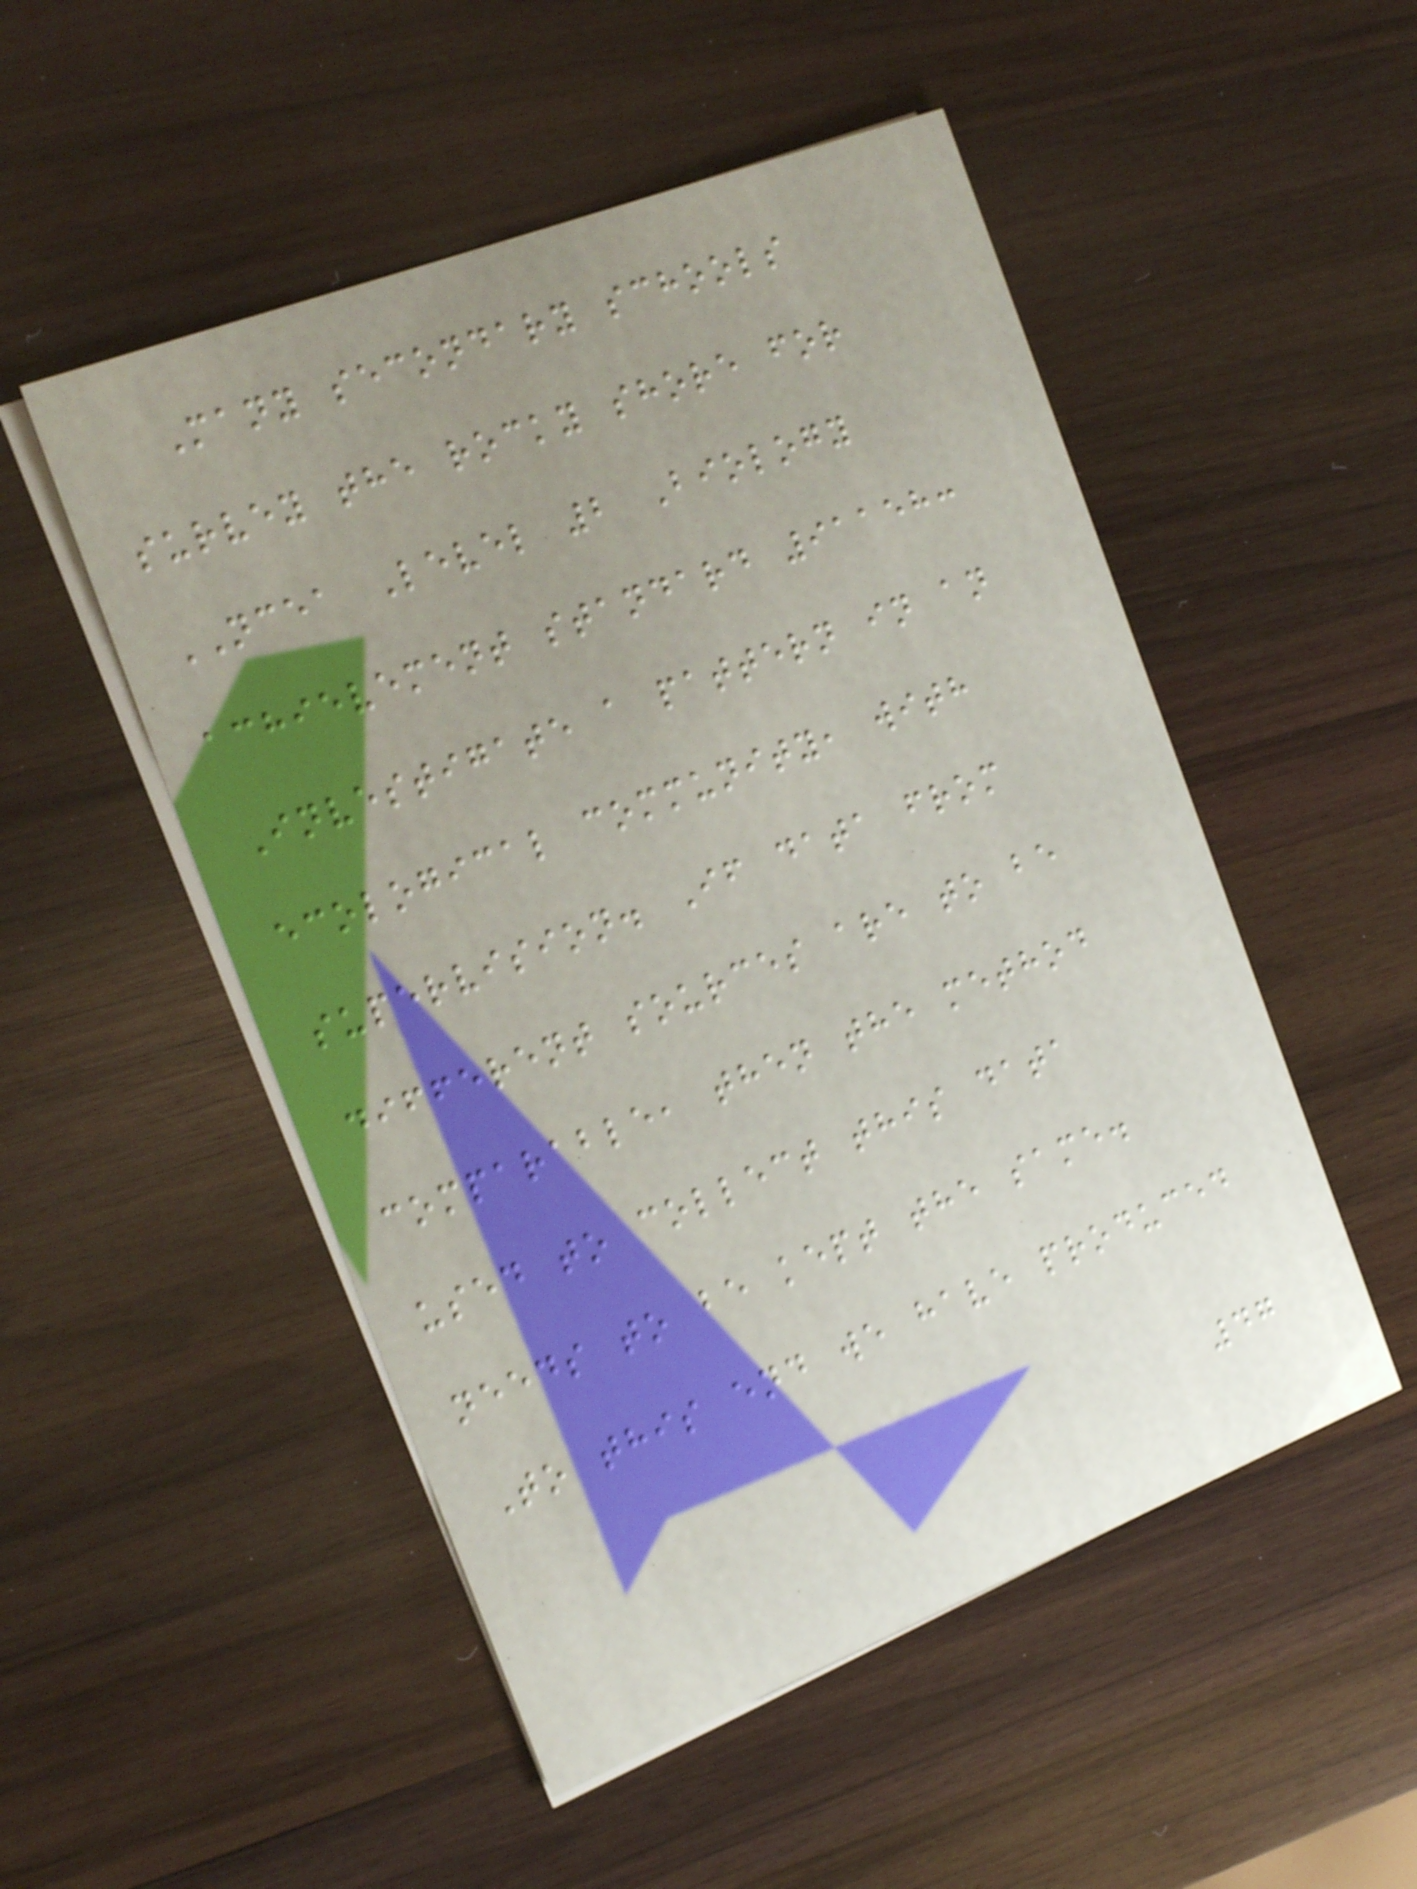Many secondary schools
survey the rocky shore for
NCEA Level 2 Biology
achievement standard 91158:
Investigate a pattern in an
ecological community, with
supervision. If data from
different sources are to be
comparable, then the method
used to collect this data
needs to be kept the same.
To this end we have produced
47
